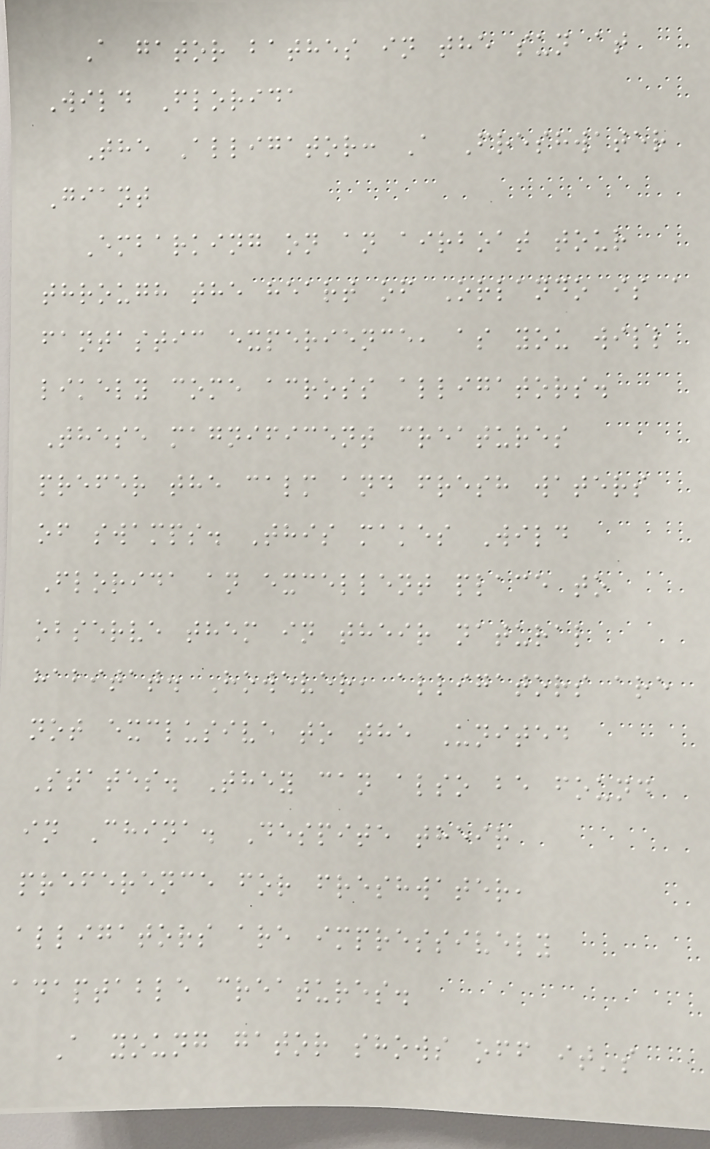A gator bathes in the sun at
Wild Florida
The Alligator: A Freshwater
Giant
Embarking on an airboat tour
through the heart of Orlando is a
fantastic experience, as you will
likely come across alligators.
These magnificent creatures
prefer the calm and fresh waters
of swamps. This makes Wild
Florida an excellent place to
observe them in their natural
habitat. However, alligators are
not exclusive to the United
States. They can also be found
in China. Despite their
preference for freshwater,
alligators are impressively
adaptable creatures.
A young gator shows off it's
